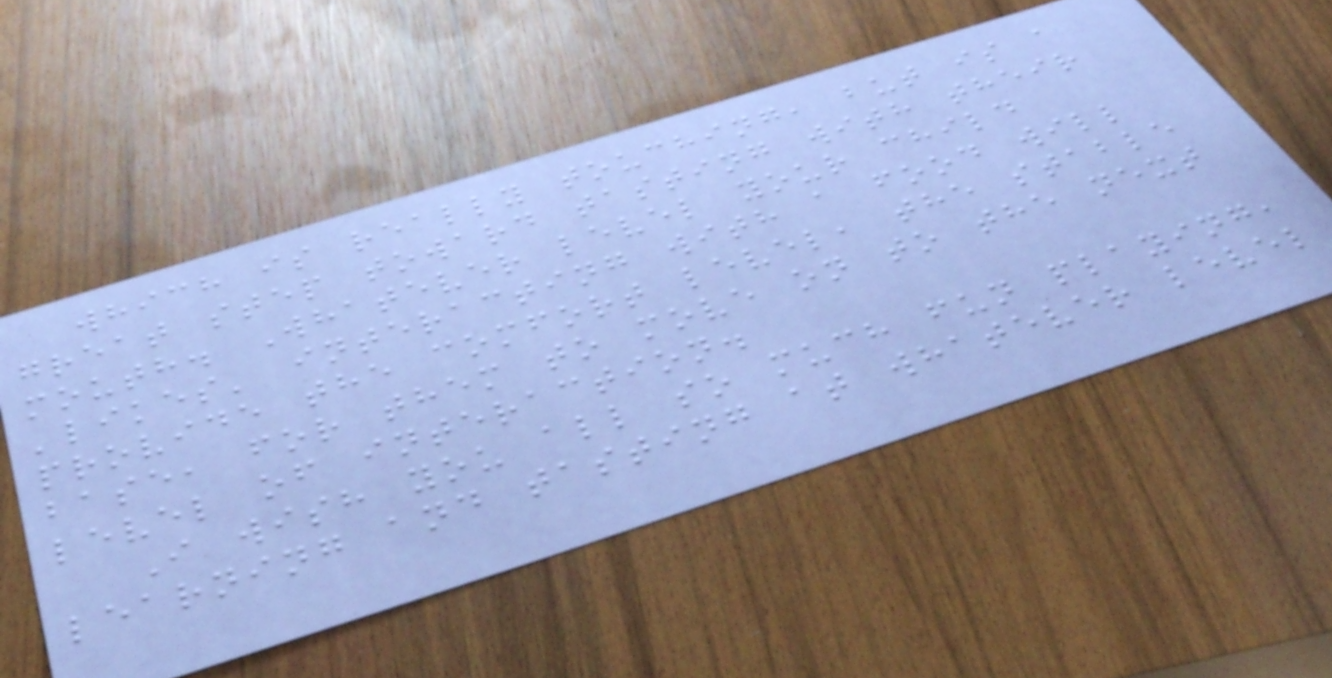which is really touching, but is a
great step toward tasting with their
mouth. Whatever level your child
'likes' interacting with a food will
provide the comfort level, the stable
base, for them to move on to the next
level of interaction.
I wish you all so much fun playing,
learning and tasting at whatever level
